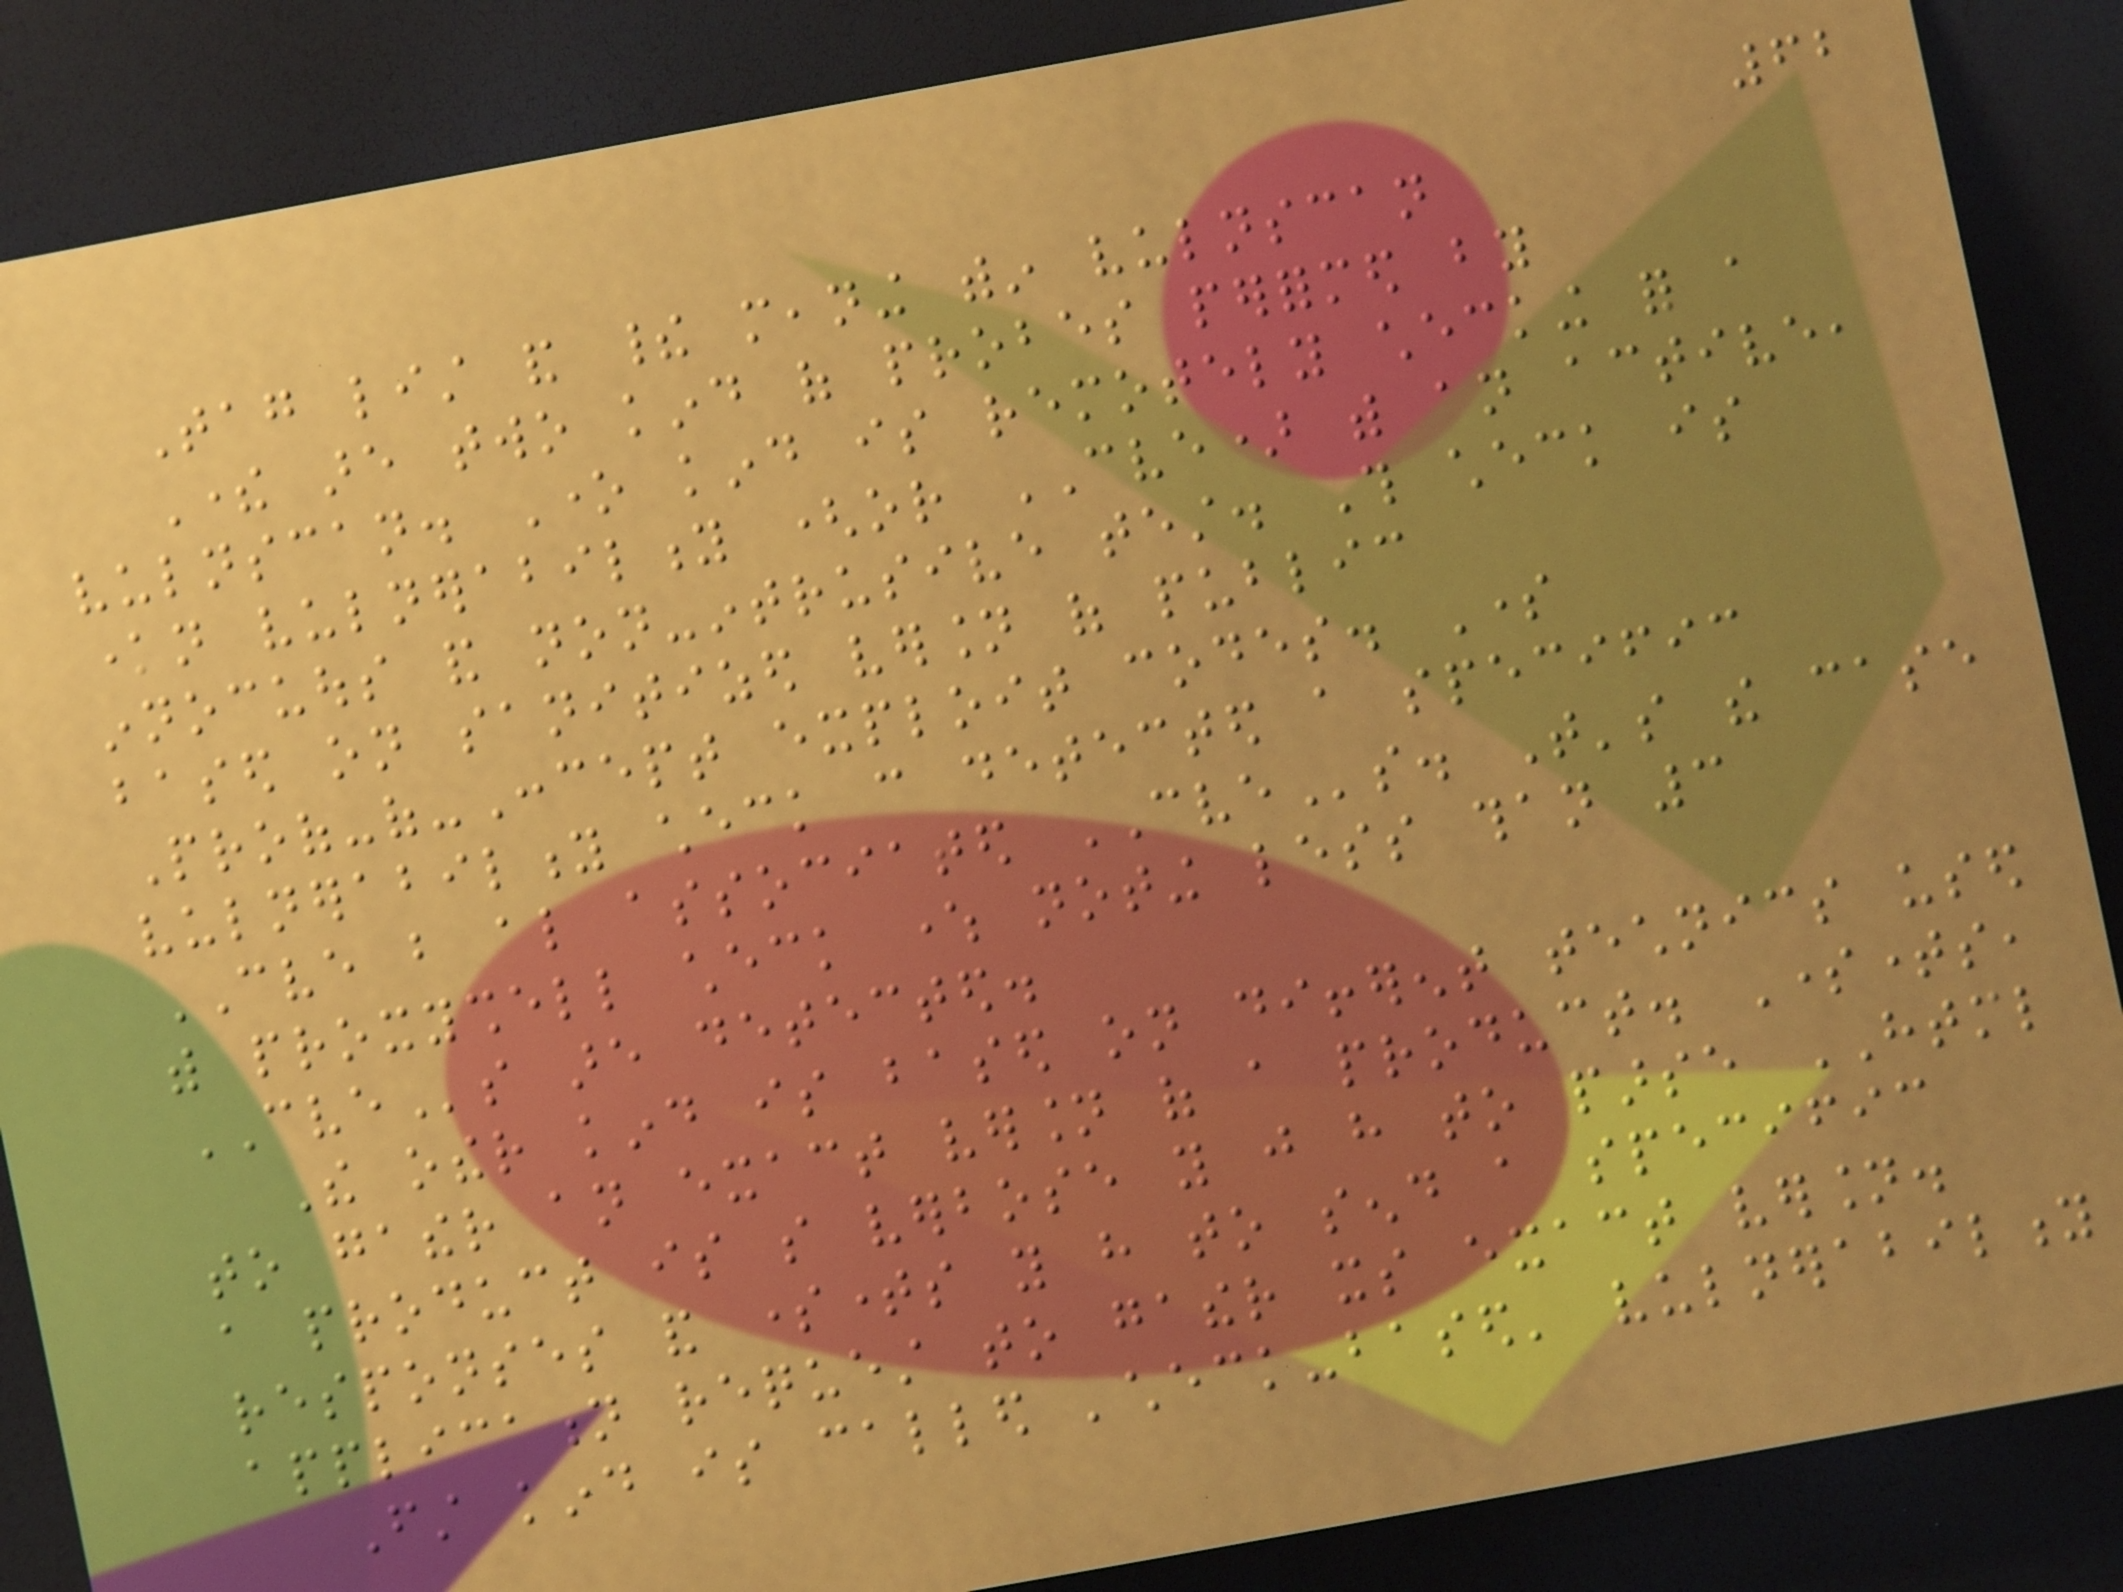62
Tag list and their meaning within vulnscan
There are two kind of probes performed by
vulnscan. One kind is remotely checking for a
known vulnerability (or CVE) with an active,
innocuous and non-intrusive test. This check is
based on sanitized version of public
Proof-of-Concept exploit codes. Some
vulnerability check can detected a specific
CVE but also associated CVEs. That's the case
with proxyshell check where noting less than 3
CVEs are detected.
The other kind is based on different technics used
to gather an exact version of a product. Sometimes,
a product is so verbose you just have to parse HTML
responses and sometimes you have to send a specific
application request to gather its exact version.
First kind is called 'check-based' vulnerability
